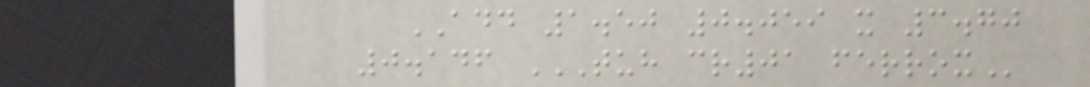ADD 1.50 0.059 x 3.70
0.146 TUH CR01 FERROX
